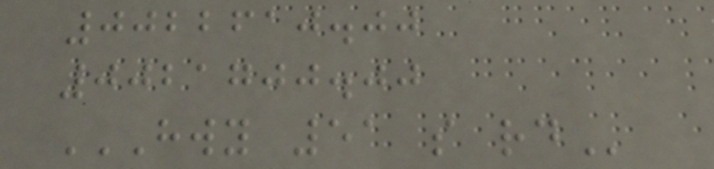0022610.00
0021700.00
HWY 51 S RD
